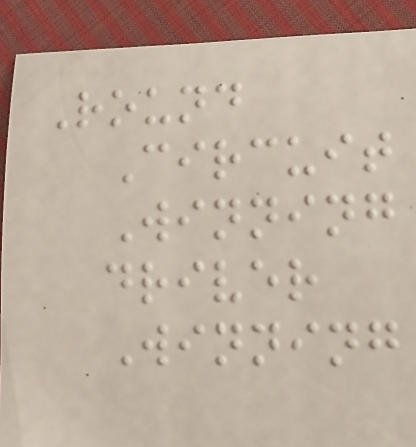Round
Circuit
Winning
driver
Winning
